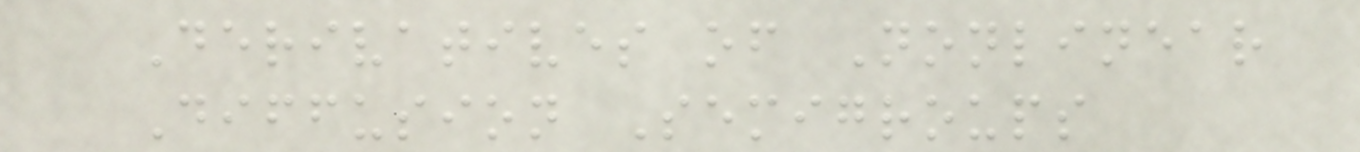Derivatives of Nonlinear
Diffusion Semigroups
